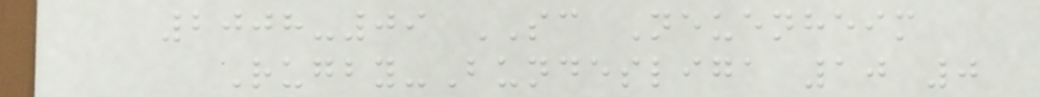2008-09 SC Neuenheim
Rugby-Bundesliga 10 0
